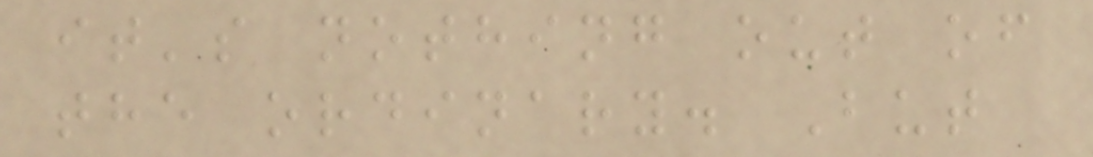it's nothing out of
the ordinary. But
